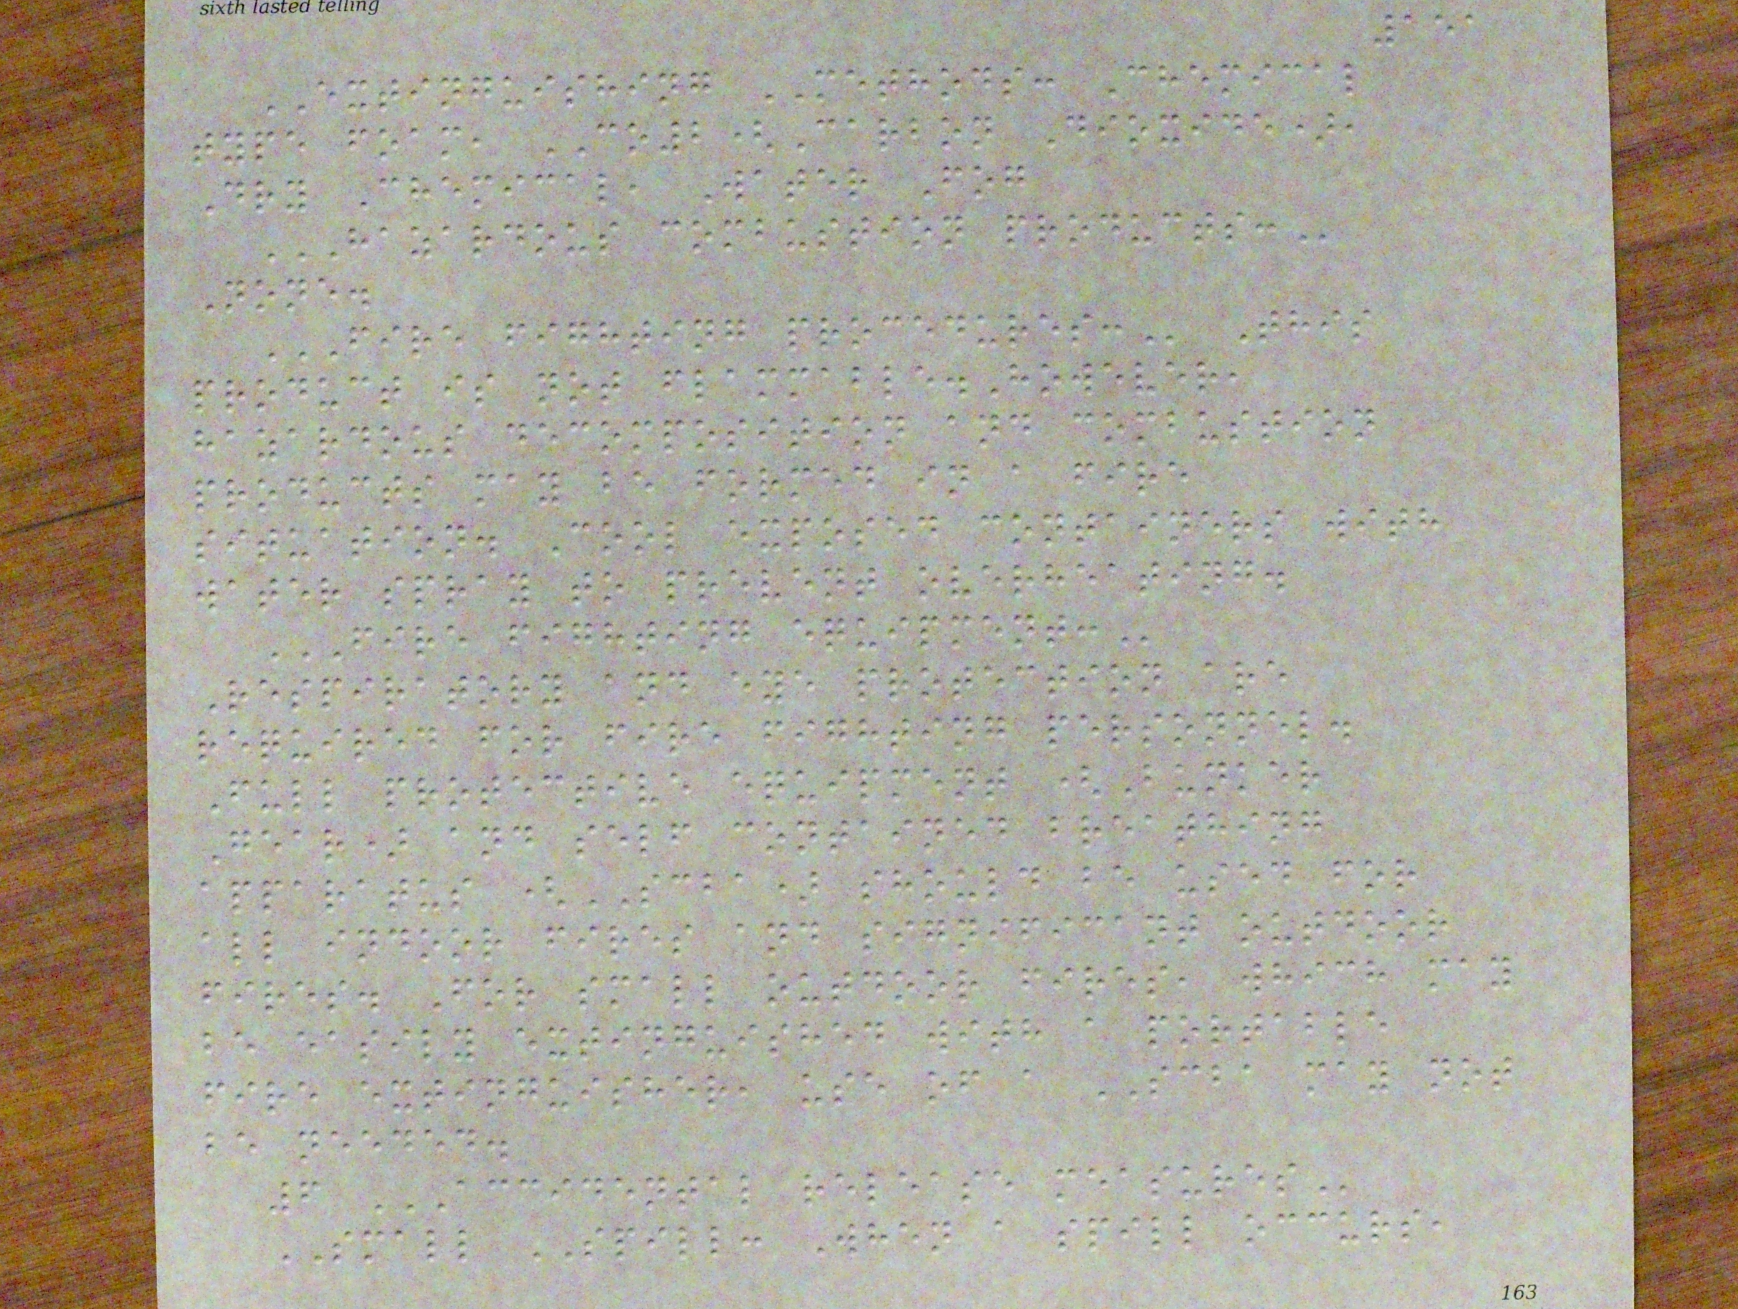151
EXTINGUISHING METHODS: Chemical
type foam, CO2(Carbon Dioxide),
Dry Chemical, Water Fog
HAZARDOUS COMBUSTION PRODUCTS:
None.
FIRE FIGHTING PROCEDURES: This
product is not flammable.However,
hazardous decomposition and combustion
products may be formed in a fire
situation. Cool exposed containers with
water spray to prevent overheating.
FIRE FIGHTING EQUIPMENT:
Respiratory and eye protection are
required for fire fighting personnel.
Full protective equipment (Bunker
Gear) and self contained breathing
apparatus (SCBA) should be used for
all indoor fires and significant outdoor
fires. For small outdoor fires, which may
be easily extinguished with a portable
fire extinguisher, use of a SCBA may not
be needed.
6 ACCIDENTAL RELEASE MEASURES
SMALL SPILL: When a spill occurs,
